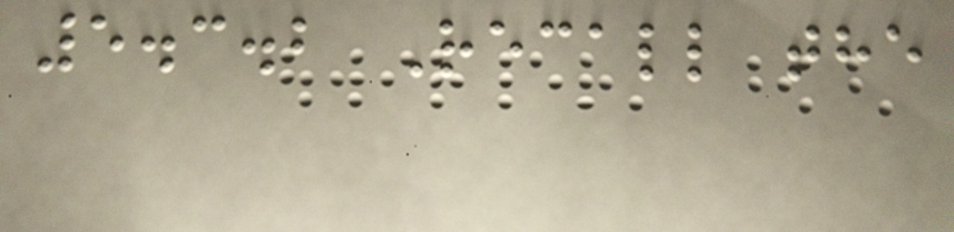5.3.2 Recall the
